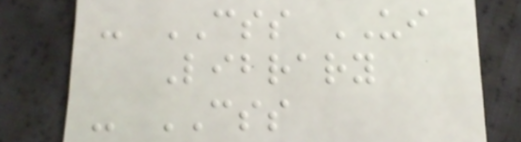- CSS UI
Library
- CSS
